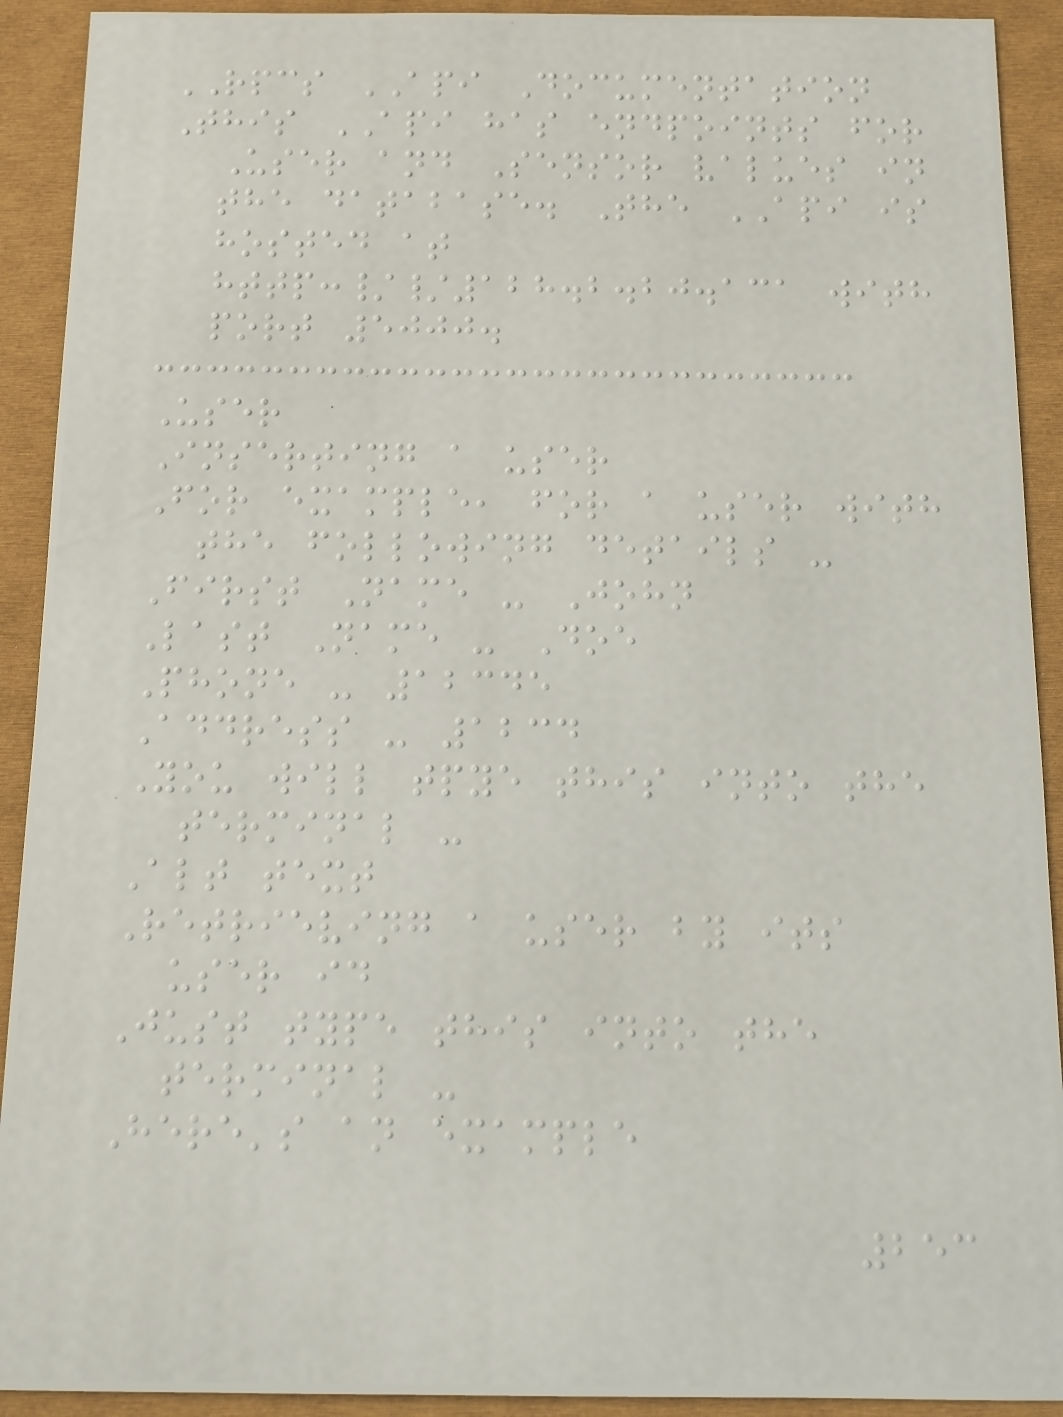RPCS API Documentation
This API has endpoints for
User and Sensor values in
the database. The API is
hosted at
http://128.2.20.131 with
port 5000.
User
Inserting a user
For example, for a user with
the following details -
First Name - John
Last Name - Doe
Phone - 12345
Address - 1234
You will tpye this into the
terminal -
Alt text
Retrieving a user by its
user id
Just type this into the
terminal -
Here's an example
253
